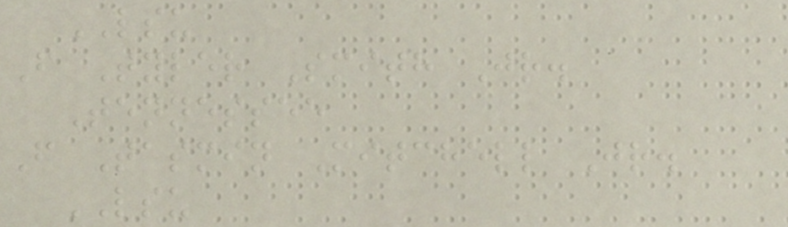LSU
F Tyler Smith Jr.
Tennessee
F Tasmin Mitchell Jr.
LSU
